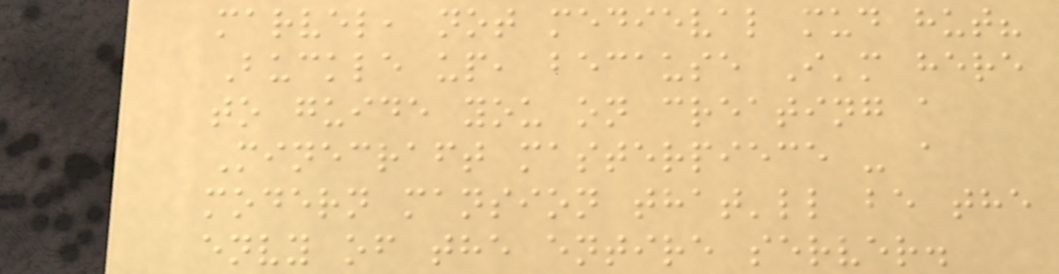marvel, not medieval mud hut?
Buckle up, because I'm here
to guide you on creating a
Minecraft masterpiece - a
modern mansion that'll be the
envy of the entire server.
